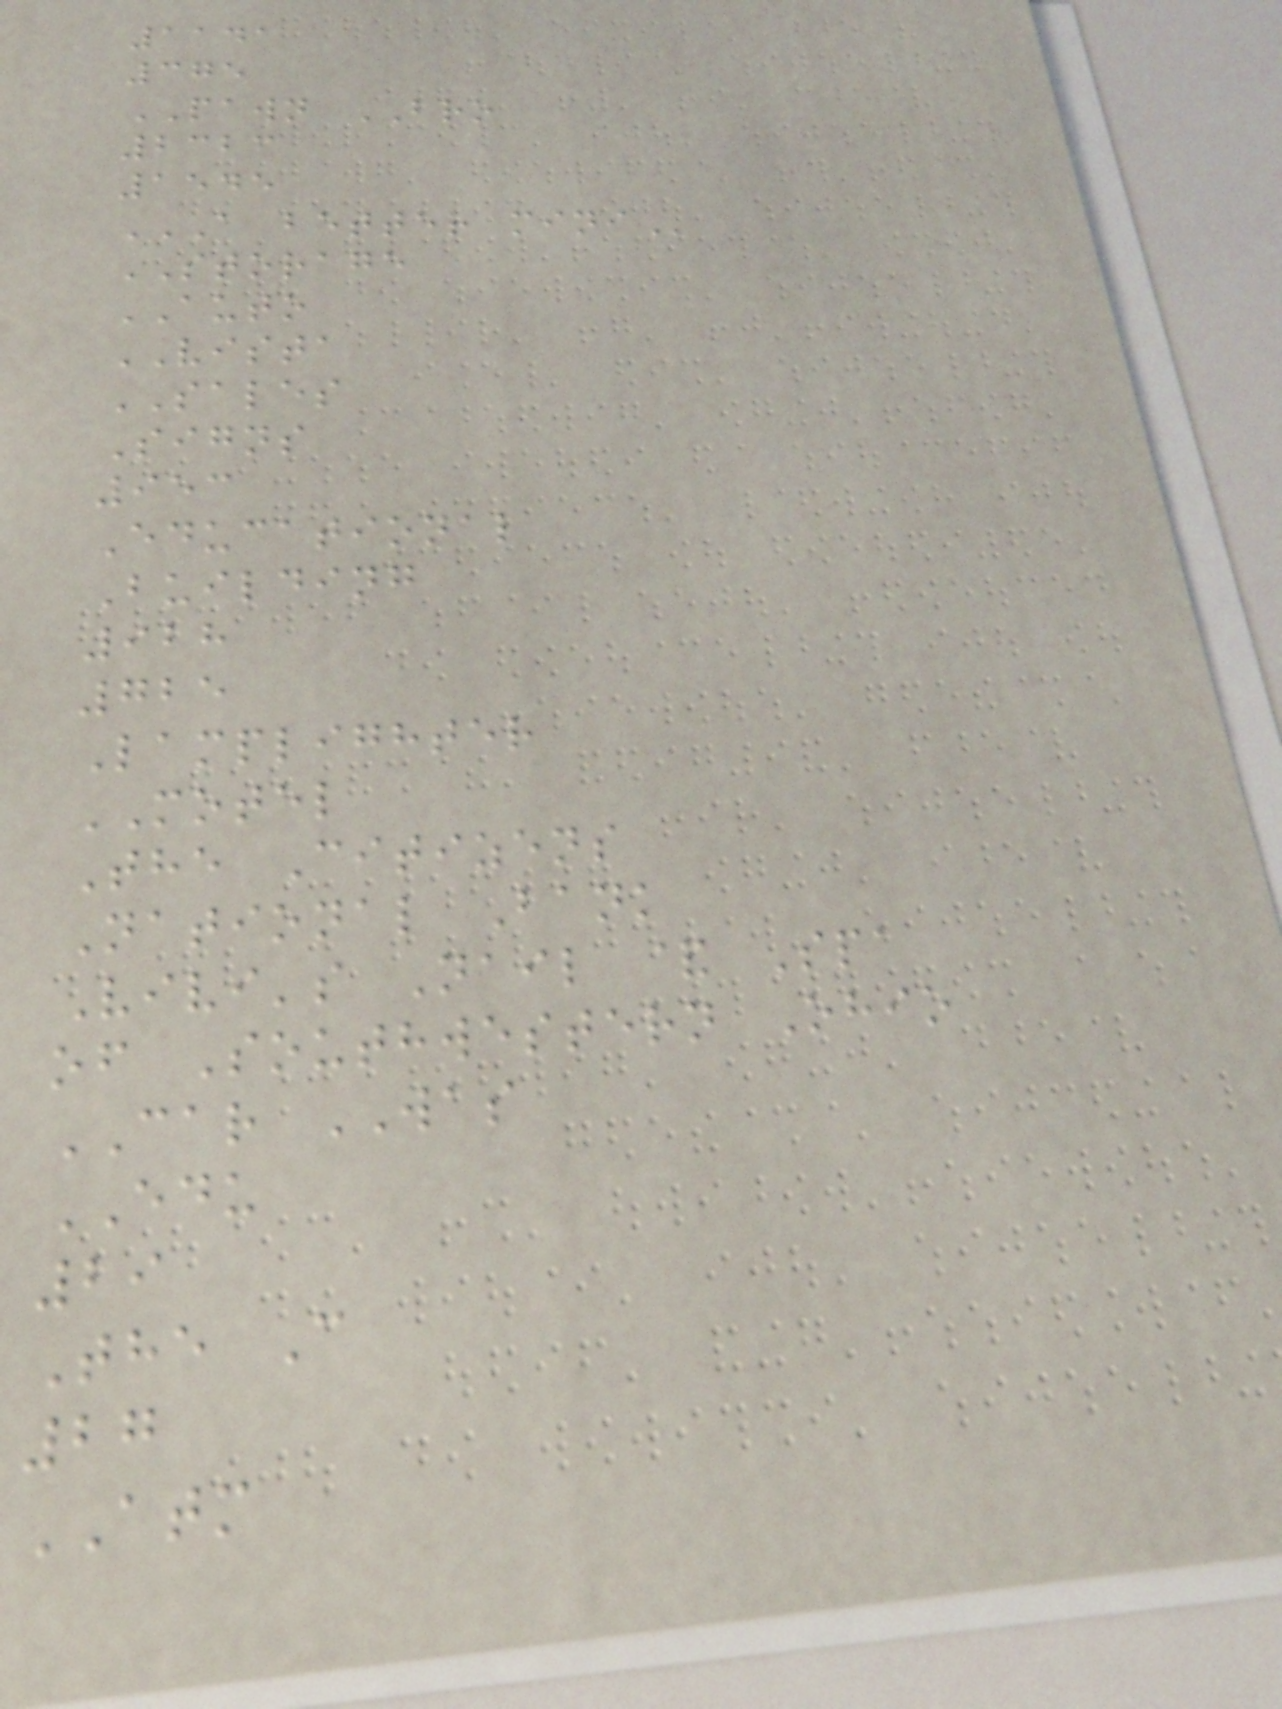1141
375
PAWN BRO
2323
1545
A BETTER MINI
STORAGE
AUTO
VISTA
SALES
Signs
953
Educational
Building
928
725
Lamplighter
MOTEL
The Citizens
National Bank
Vivi's Nail & Spa
of Southwestern Ohio
CAR WAS
EDU
29
The C
27
ATM
